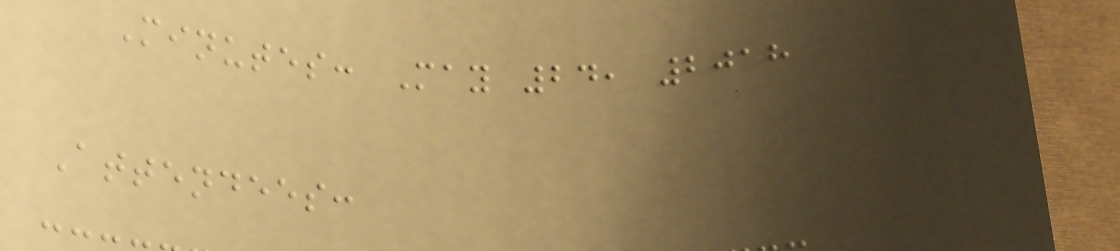Minutes: May 24, 2018
Attendees:
